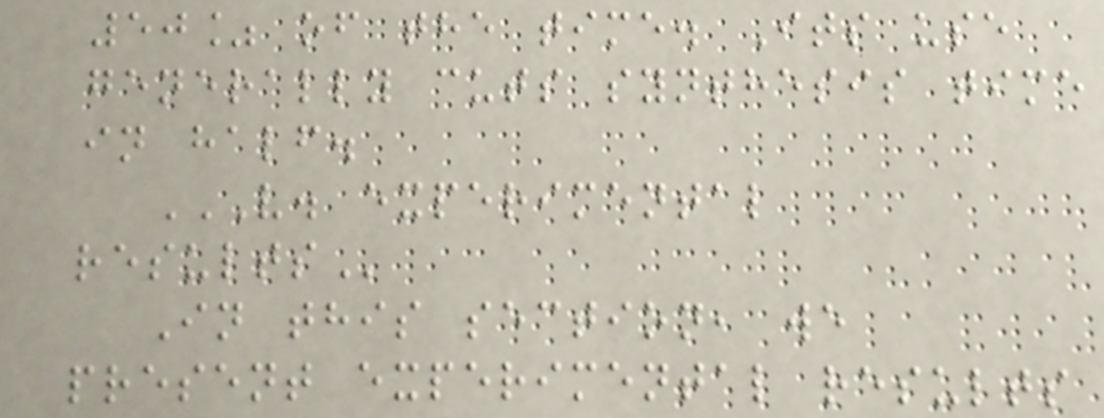50% of the time. Its use
generally cuts synthesis time
in half.
V. EXPERIMENTAL
RESULTS
In this section, we
present experimental results
